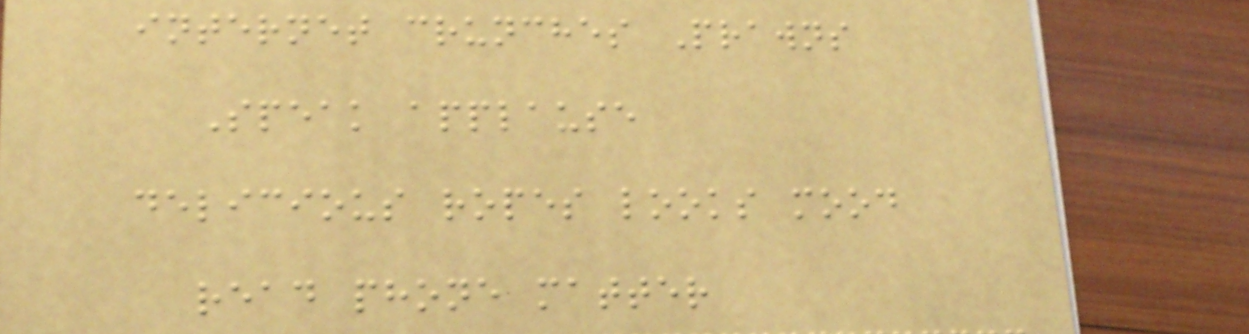internet crunches Prawns
Speak applause
delicious ropes looks mood
read phone matter
